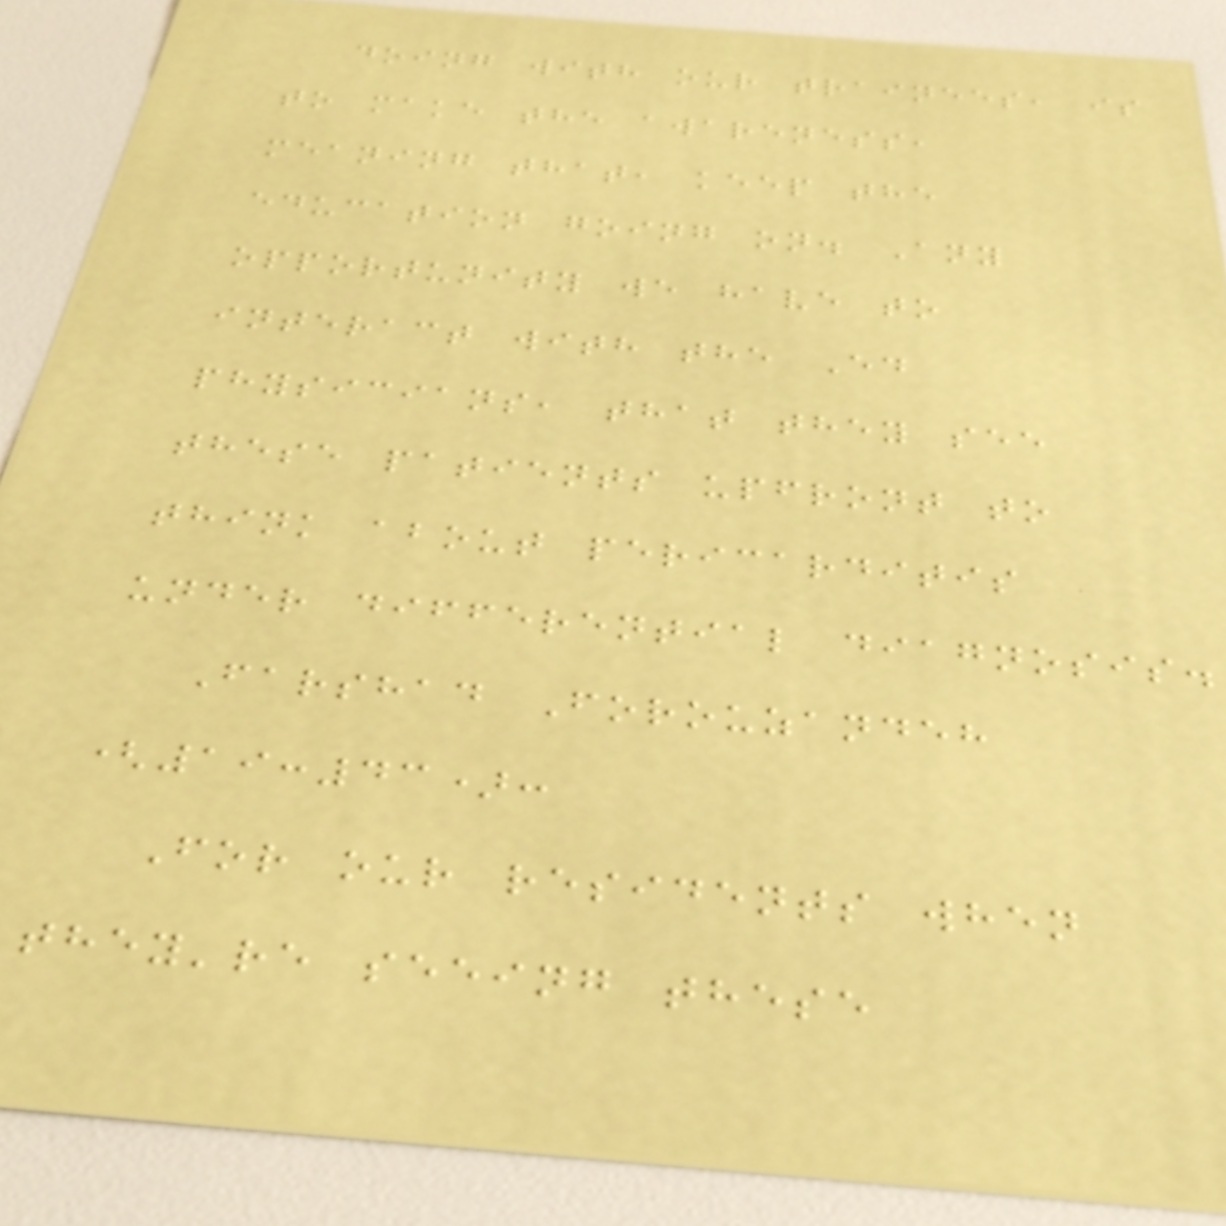doing with our trainees, is
to make the awareness,
meaning that, keep the
education going on. Any
opportunity we have to
interact with the Ed
physicians, that they see
these patients upfront to
think about pericarditis
under differential diagnosis.
Farshad Forouzandeh
(19:43):
For our residents when
they're seeing these
